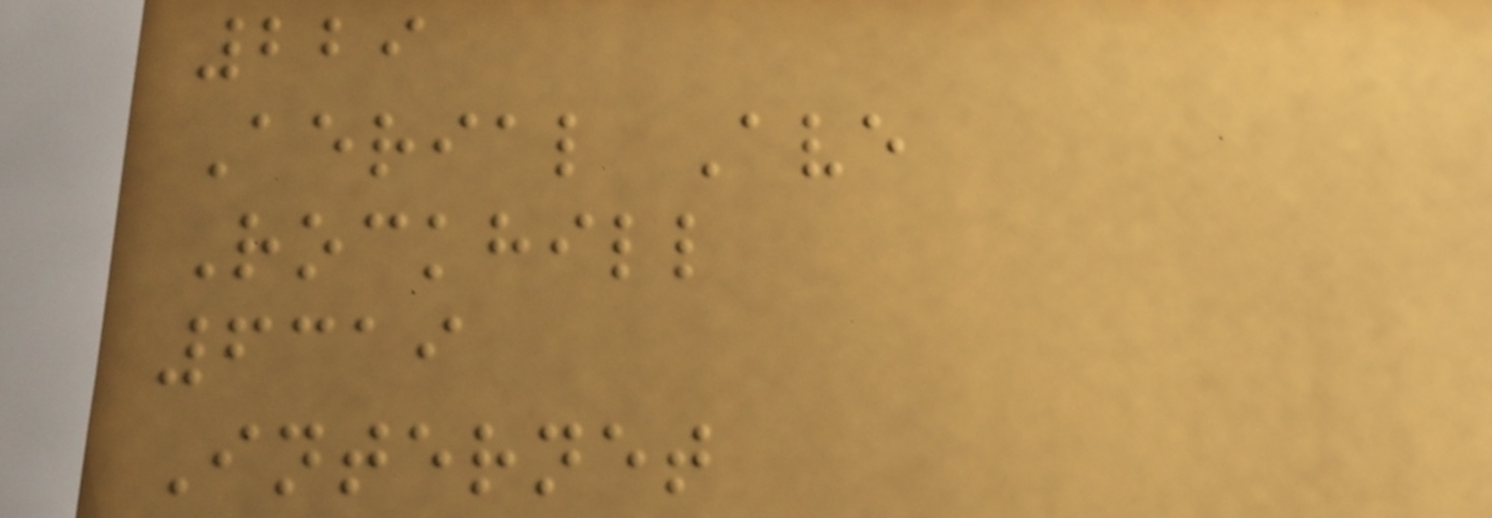229
Aerial Ave
Rockhill
6319
Internet
